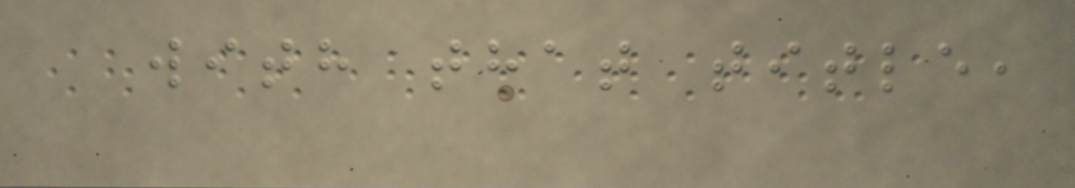with that title,
